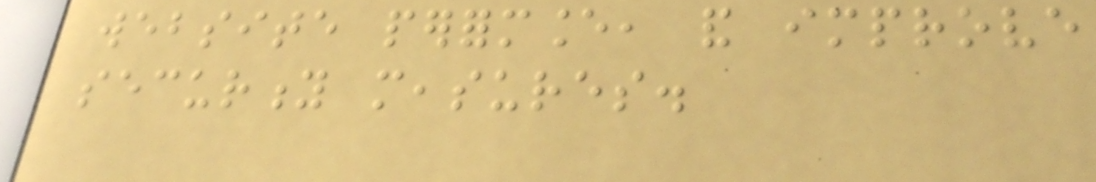website performance, and improve
security measures.
